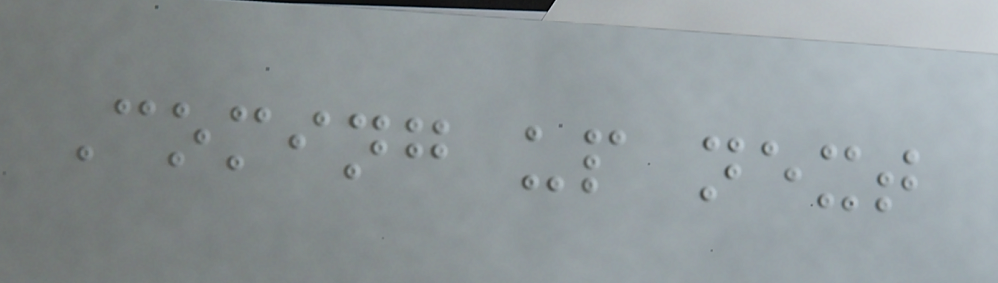Coming up next
